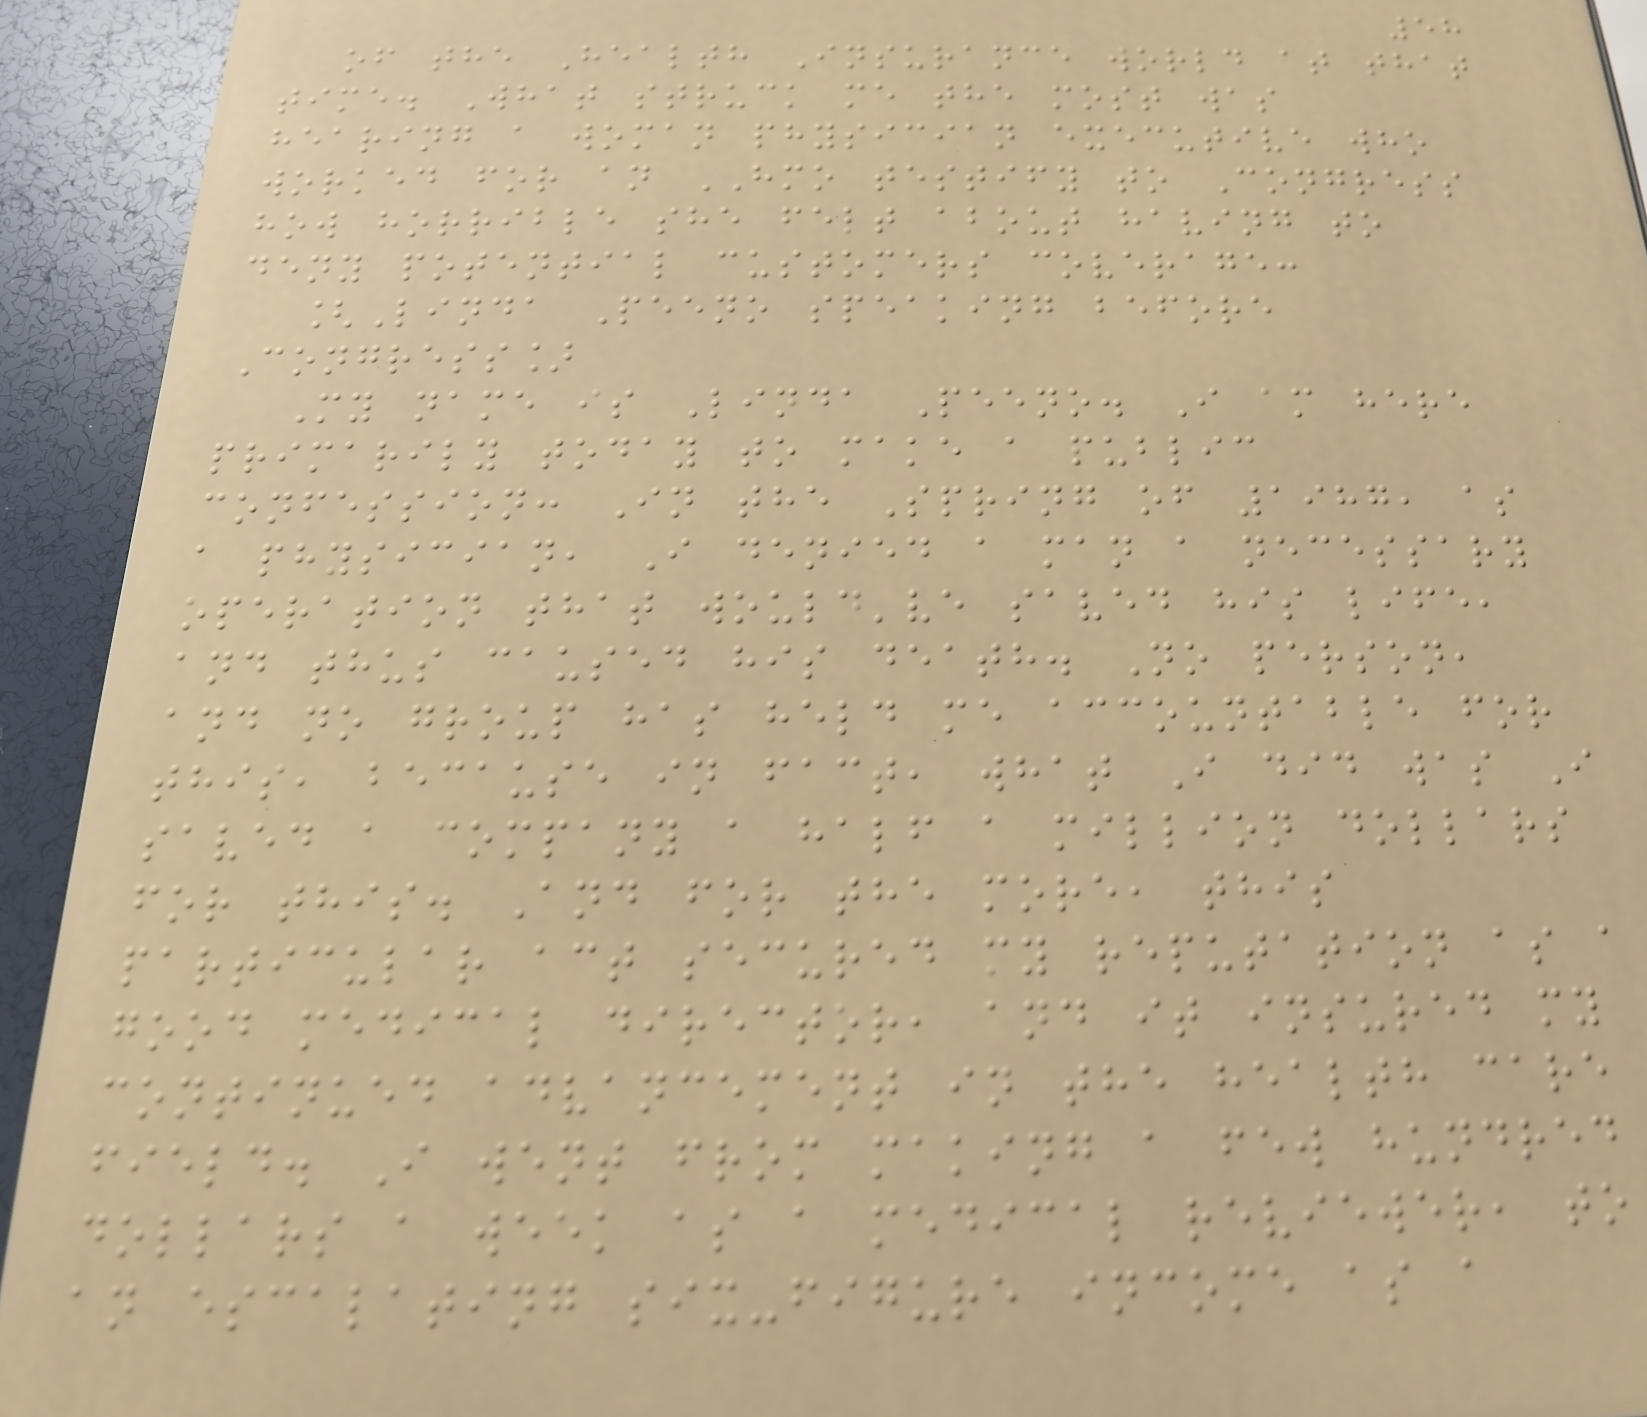58
of the Health Insurance world at that
time. What struck me the most was
hearing a woman physician executive who
worked for an HMO testify to Congress
how horrible she felt about having to
deny potential customers coverage:
[Linda Peeno speaking before
Congress]
My name is Linda Peeno. I am here
primarily today to make a public
confession: In the Spring of 1987, as
a physician, I denied a man a necessary
operation that would've saved his life,
and thus caused his death. No person,
and no group has held me accountable for
this, because in fact, what I did was I
saved a company a half a million dollars
for this. And for the more, this
particular act secured my reputation as a
good medical director, and it insured my
continued advancement in the health care
field. I went from making a few hundred
dollars a week as a medical reviewer, to
an escalating six-figure income as a
